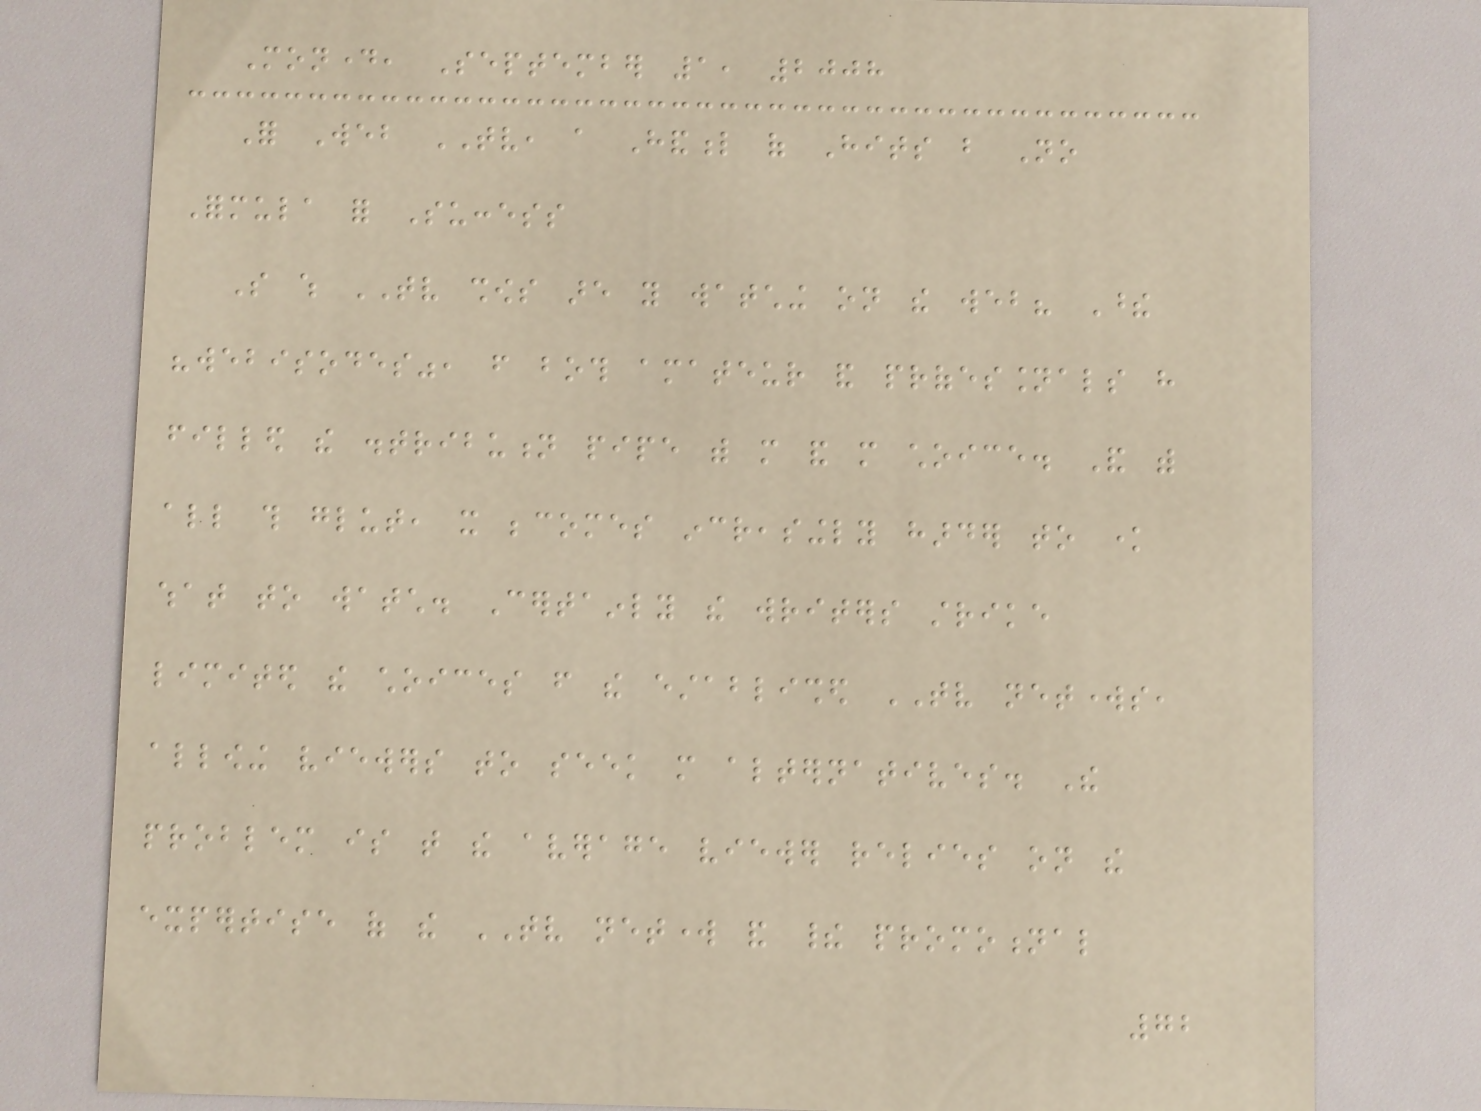Monday, September 1, 2008
For Web TV, a Handful of Hits but No
Formula for Success
So which TV shows are you watching on the web? These
"webisodes", from both amateur and professionals have
filled the distribution pipe with more and more choice. And with
all this glut, it becomes increasingly harder to know
what to watch. Certainly the writers strike
limited the choices from the established TV networks,
allowing viewers to seek more alternatives. The
problem is that the average viewer relies on the
expertise of the TV network and their promotional
72
